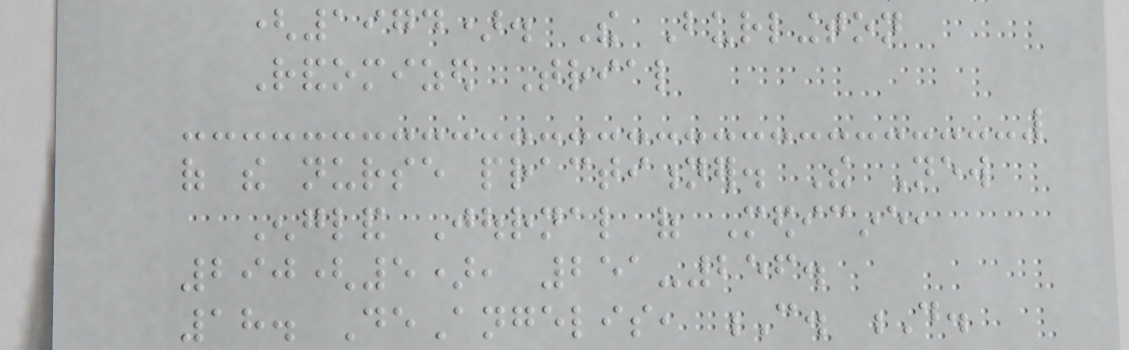(1974). The Burlington
Randomized Trial
of the nurse practitioner. The New
England Journal of Medicine,
290(5), 251-256.
18. DeAngelis, C. D.
